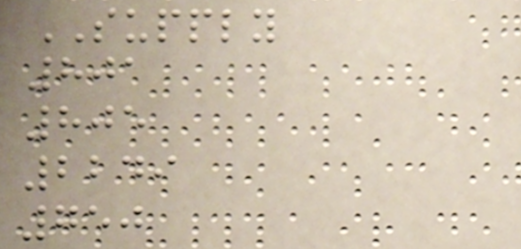SUPPLY
801
805
2249
750
